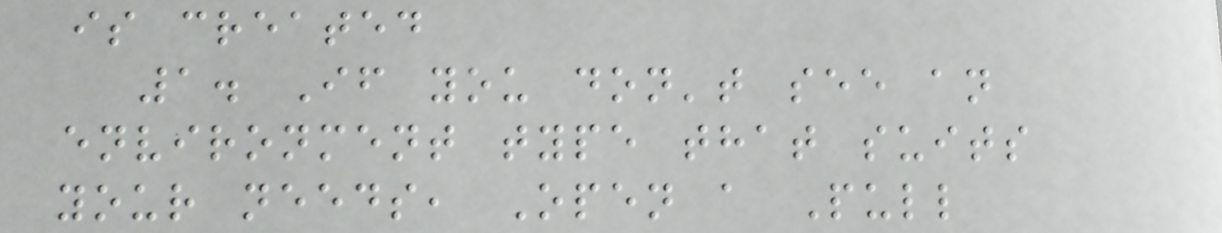is created
1. If you don't see an
environment type that suits
your needs, Open a Pull
